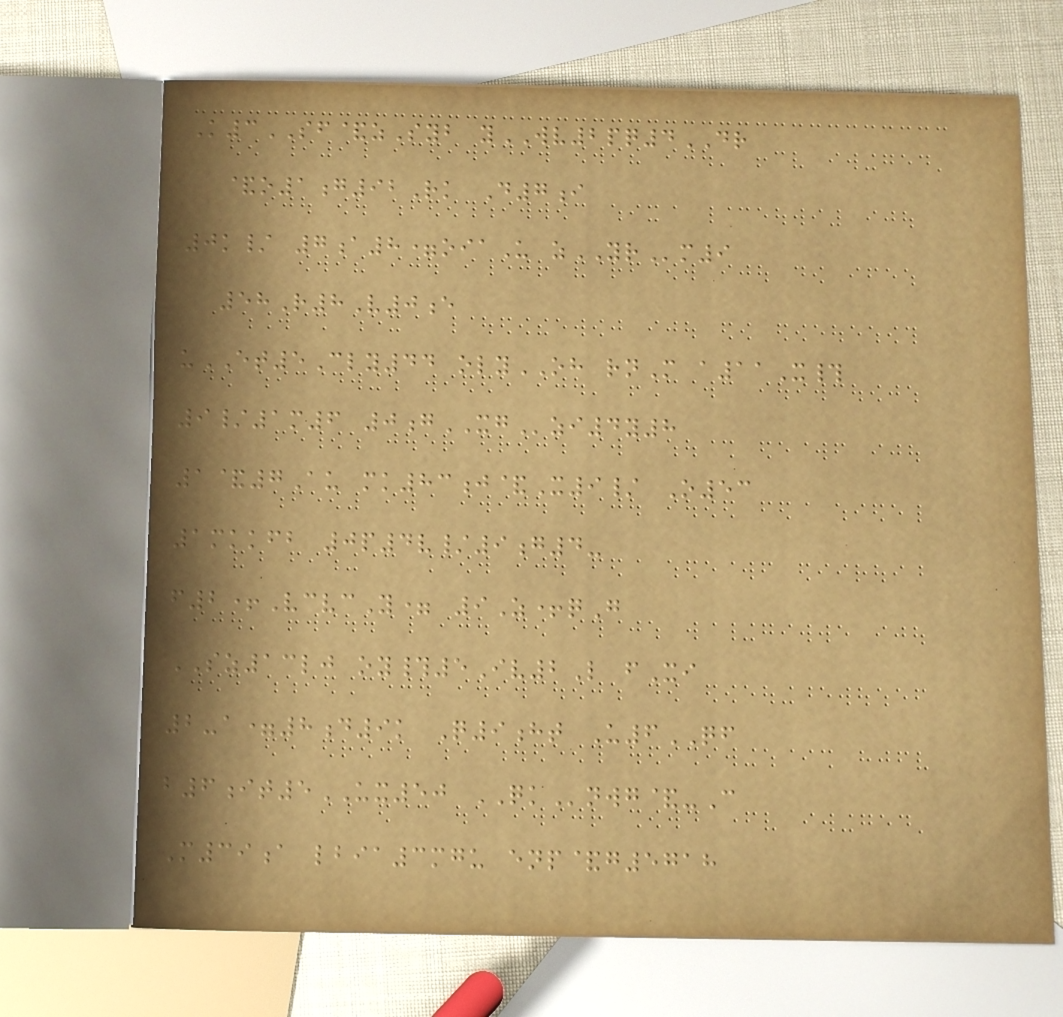K3SF&zSyb yWV2pq4DR
&o1g92Rk D7i
0k/ 7a8=oiaU zYRm9
58R8V0e
uET5Cly44 olyOH rnM a11X#
9/1m6 0gXGzi4y8
1&7Au mk83j&X9/ O53
1mkkfb 0p4v/9g4-
f2+VcvcY= 9Z+qG
SZ13lj oy#5Iv2L fXi
2-a=8d9k Q9ht U6QF
b6it5UX50 QKnwg&-C
M39a lbia3mgu enp&g5718
